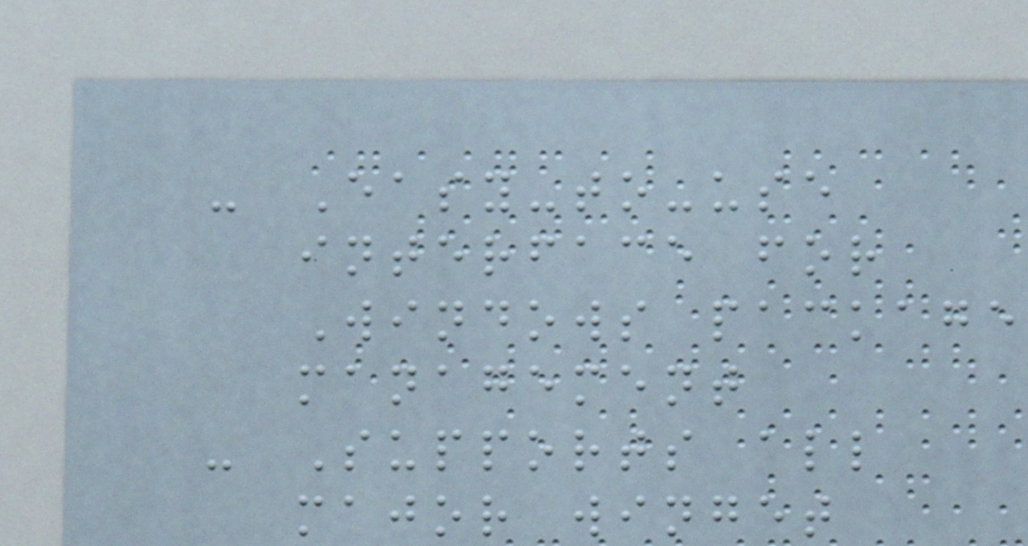- Easy-to-use
interface for
Windows package
management
- Supports all
major winget
